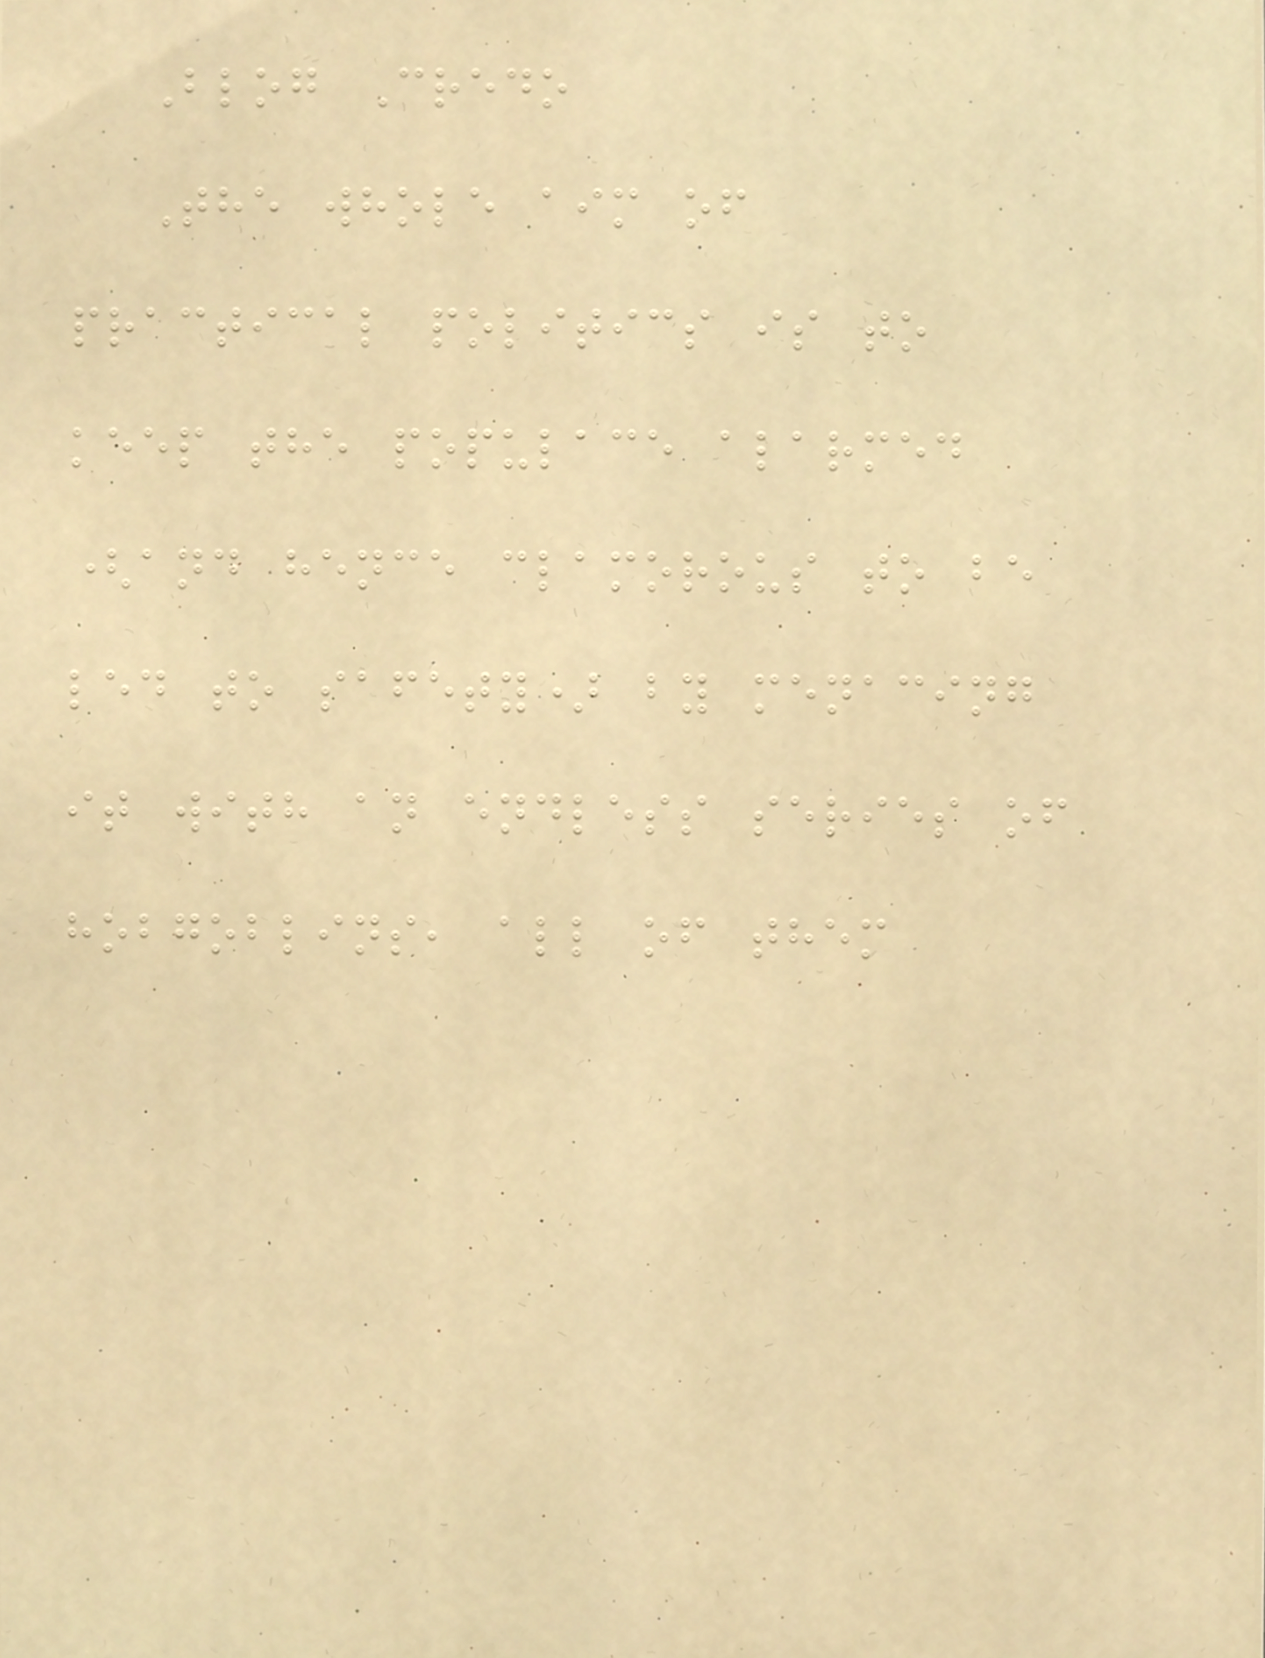Blog Credo
The whole aim of
practical politics is to
keep the populace alarmed
(and hence clamorous to be
led to safety) by menacing
it with an endless series of
hobgoblins, all of them
